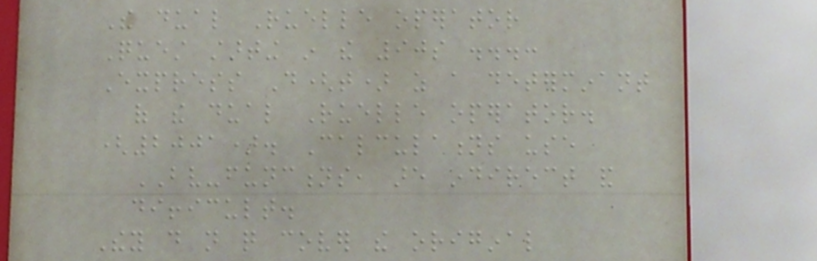The dual Ruelle operator
Quest starting in the 90s ...:
Express D(t) as a determinant
of the dual Ruelle operator.
(2001). Calculations use
BV-functions, are indirect and
difficult.
They do not quite cover the original
